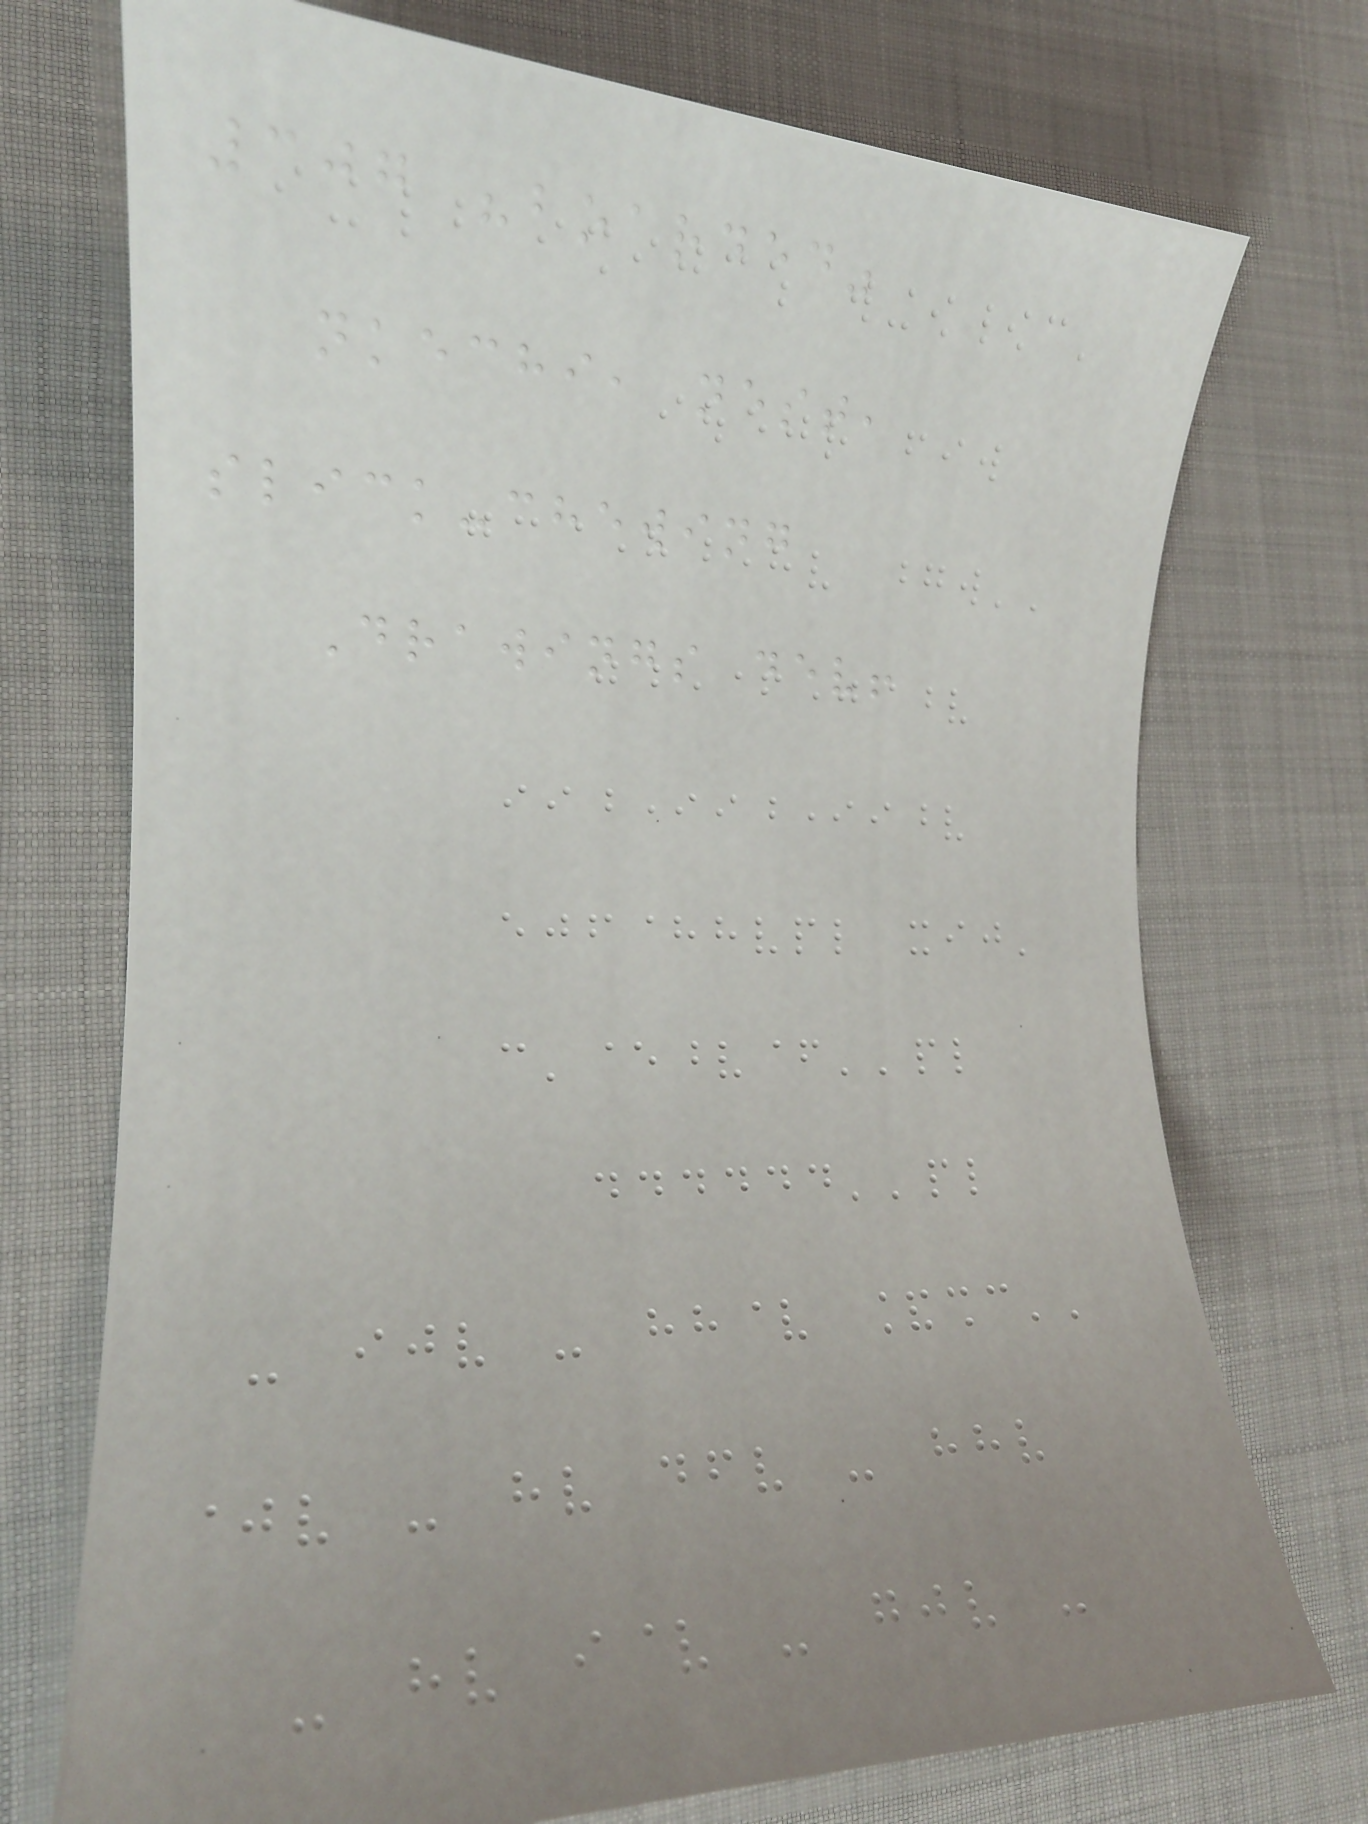307 "boarded"
nkechi, nest,
slick-chewing
Drawings dev!
